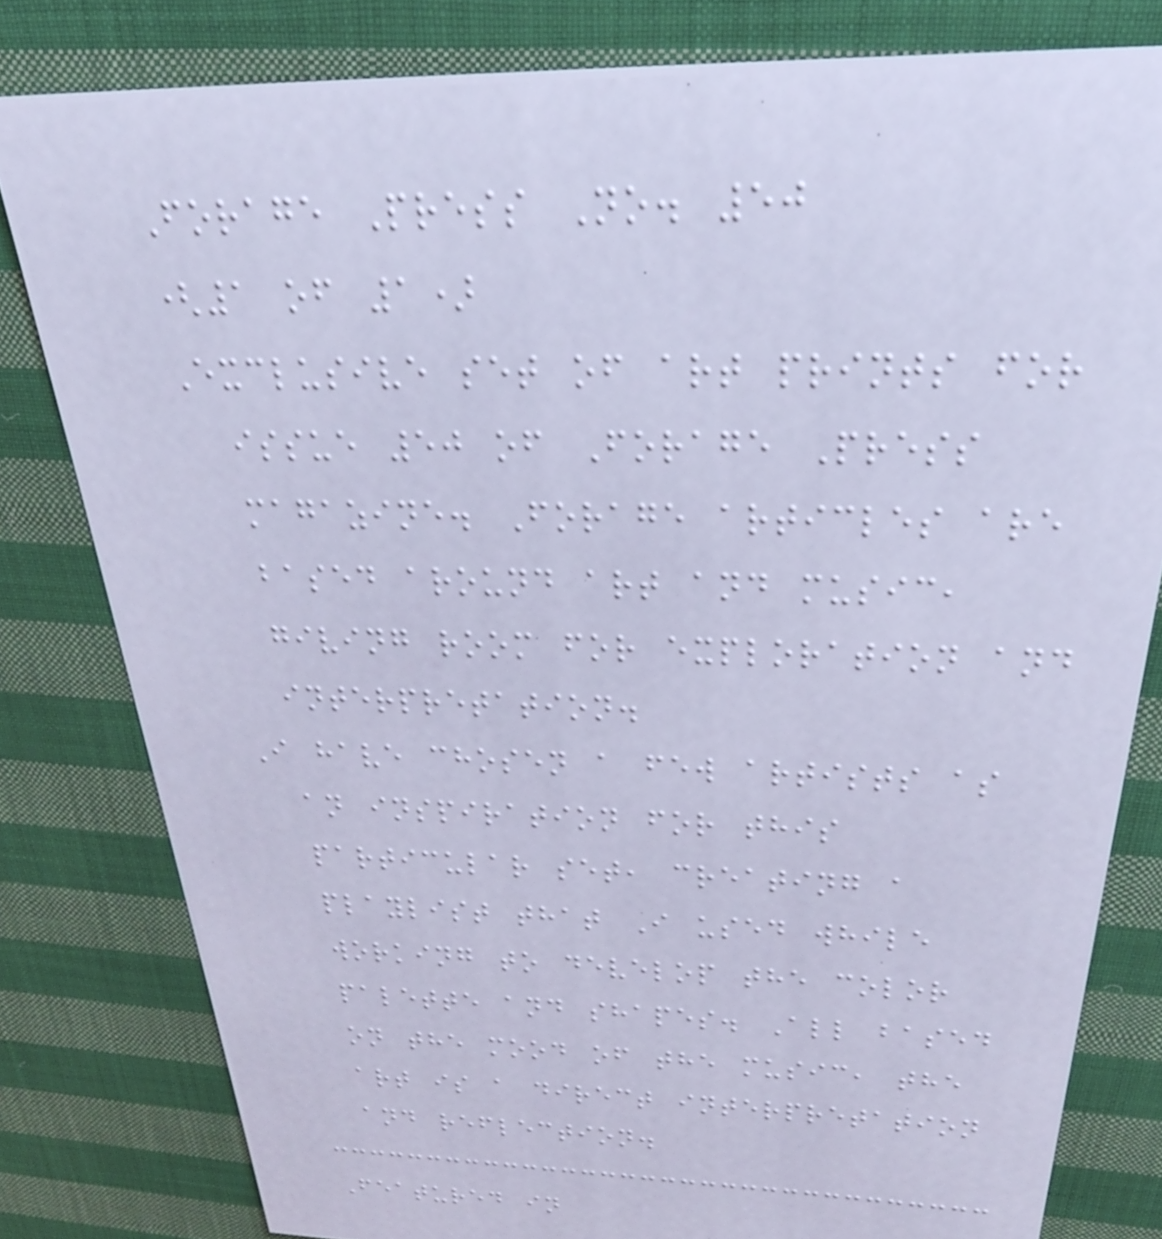Forage Press No. 50
(1 of 1)
Exclusive set of art prints for
issue 50 of Forage Press
magazine. Forage articles are
based around art and music,
giving room for exploration and
interpretation.
I have chosen a few artists as
an inspiration for this
particular set, creating a
playlist that I used while
working to develop the color
palette and shapes. All based
on the mood of the music, the
art is a direct interpretation
and reflection.
Featured in
